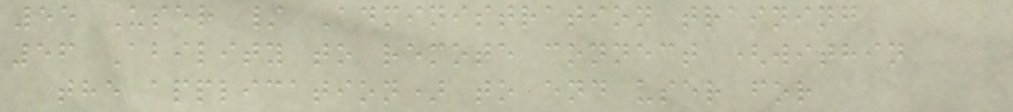55 User / Administration training
56 Ability to remote connect (within
the application) to end user for
